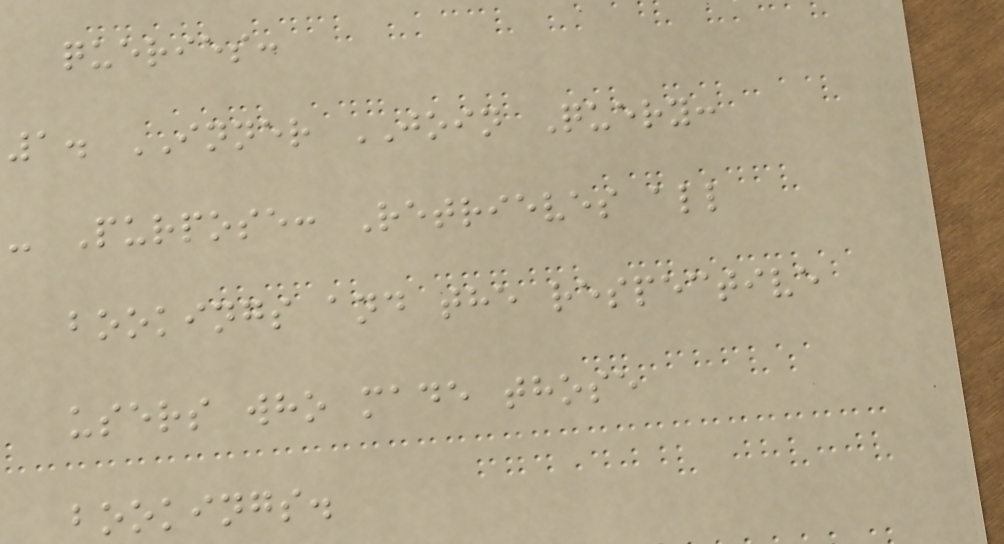queries:
1. INNER JOIN Query:
- Purpose: Retrieves all
bookings and the respective
users who made those
bookings.
